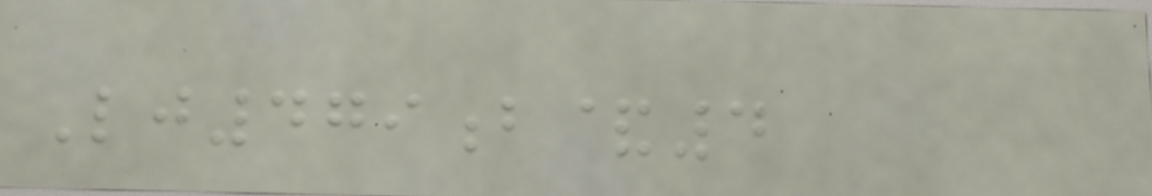Lj479b&4
